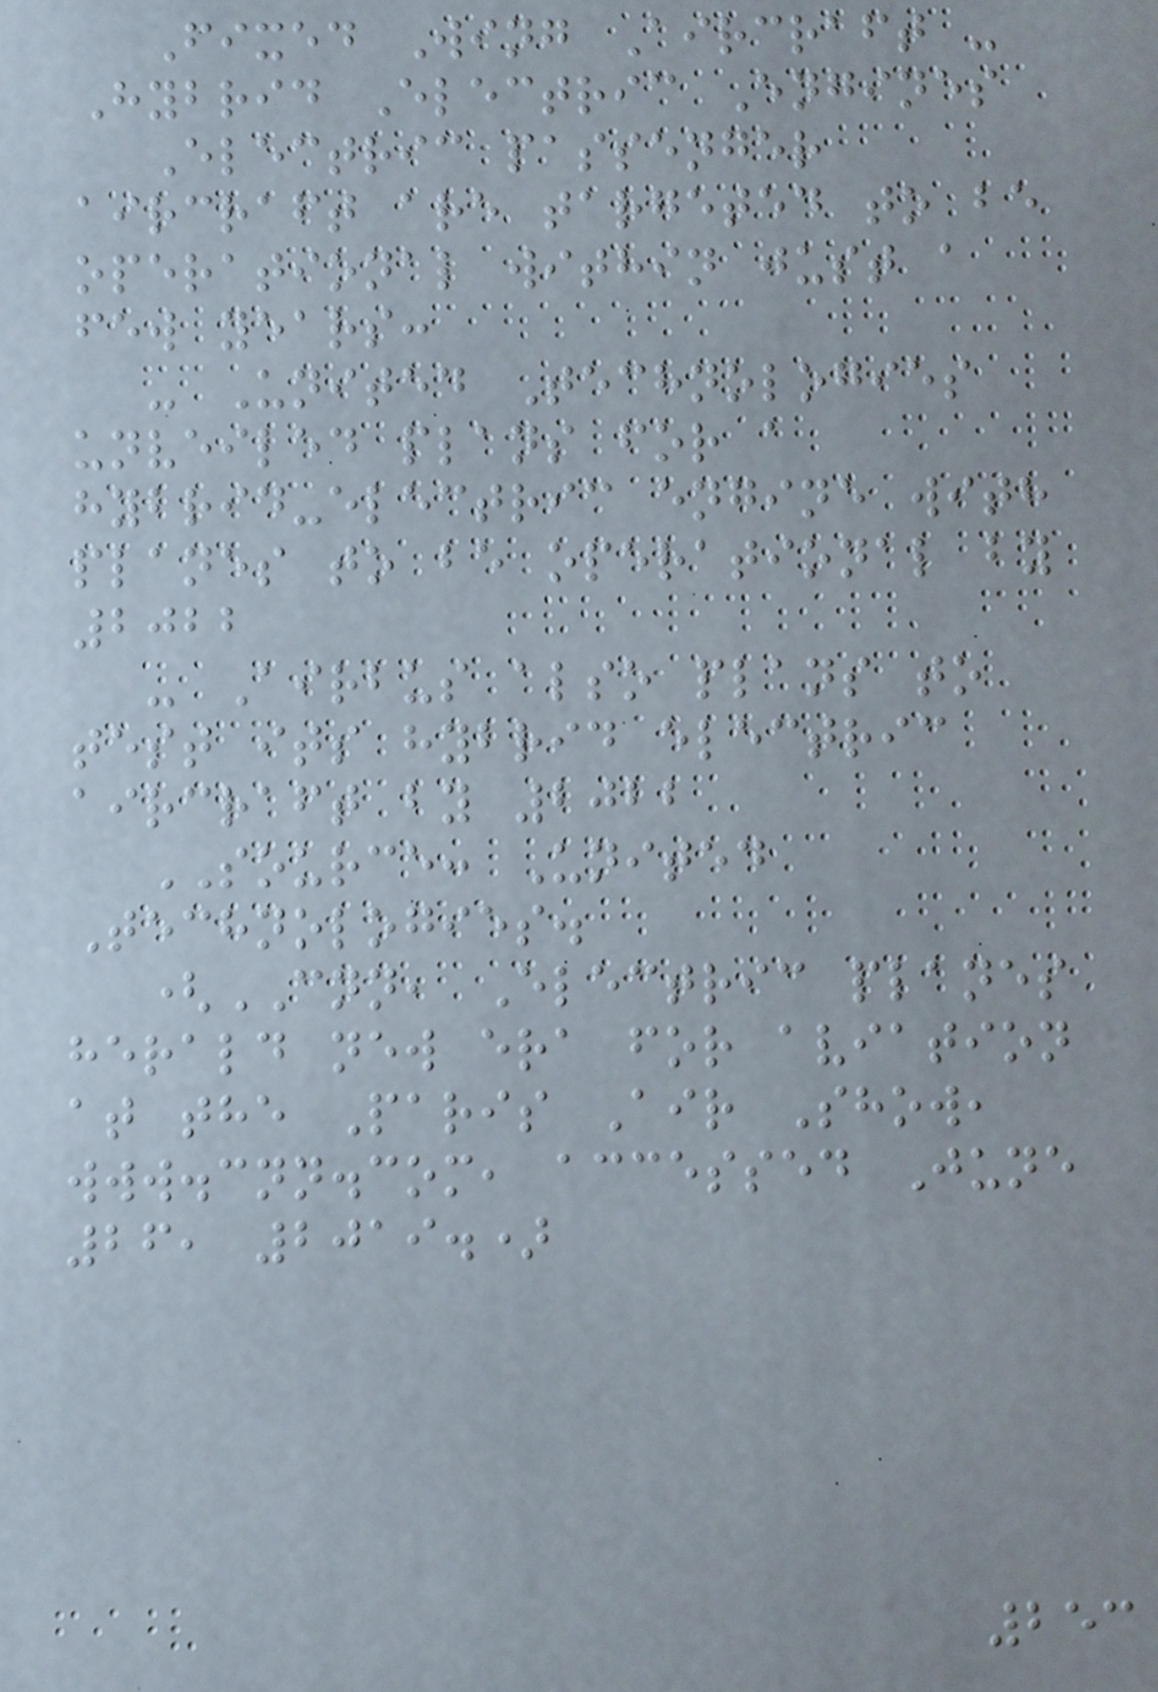Fixed Wing Aircraft -
Hybrid Electric Engines
Electric passenger
aircraft are targeted to be
operational within just a
few years:
- United Technologies
unveiled plans for a
hybrid-electric engine with
planes to be operational by
2022
- Airbus also plans to
test its hybrid electric
aircraft by 2022
SOURCE: United
Technologies.
(CNN, Electric planes
herald new era for aviation
at the Paris Air Show,
www.cnn.com, accessed June
26, 2019.)
253
